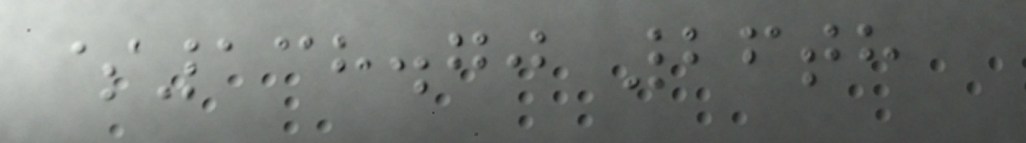$138.70 26th
